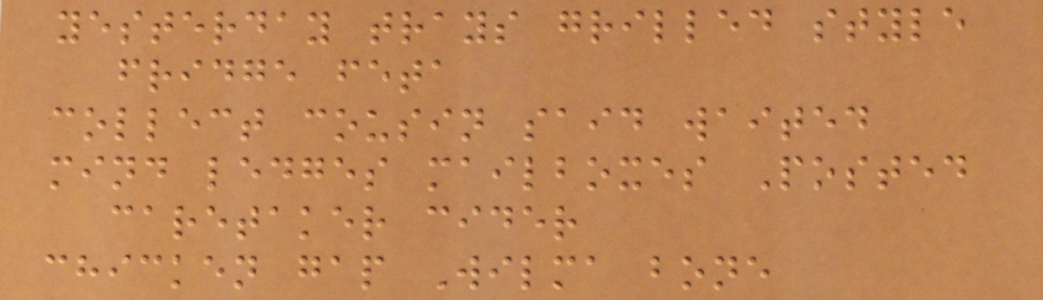yesterday trays grilled style
fridge feta
collect cousin said waited
mind ledges mailboxes Posted
caretaker cider
chicken gap Wilma bone
